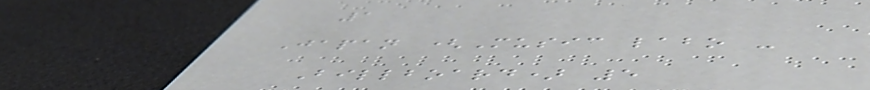1
Japan (Music labo -
Billboard) 5
